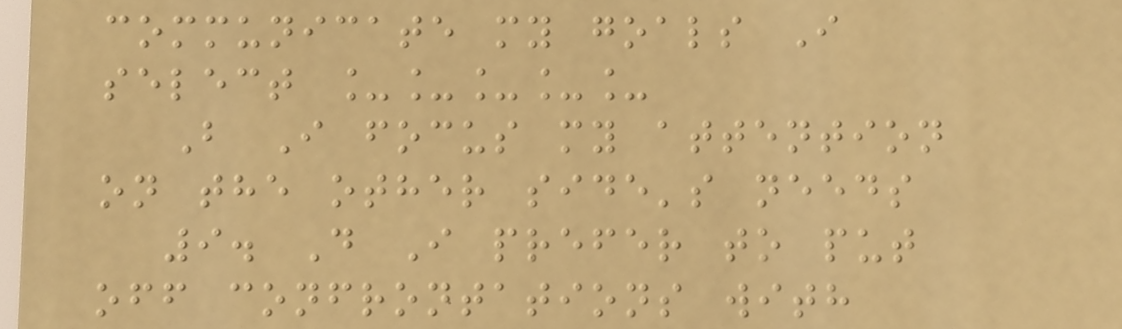communicate my goals I
select _____
B I focus my attention
on the other side's needs
9. D I prefer to put
off confrontations with
